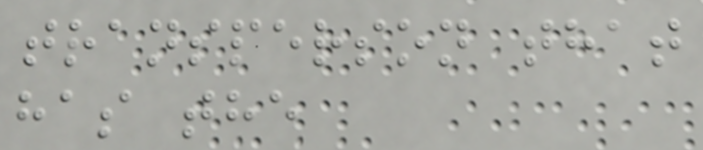transperson that
has the
